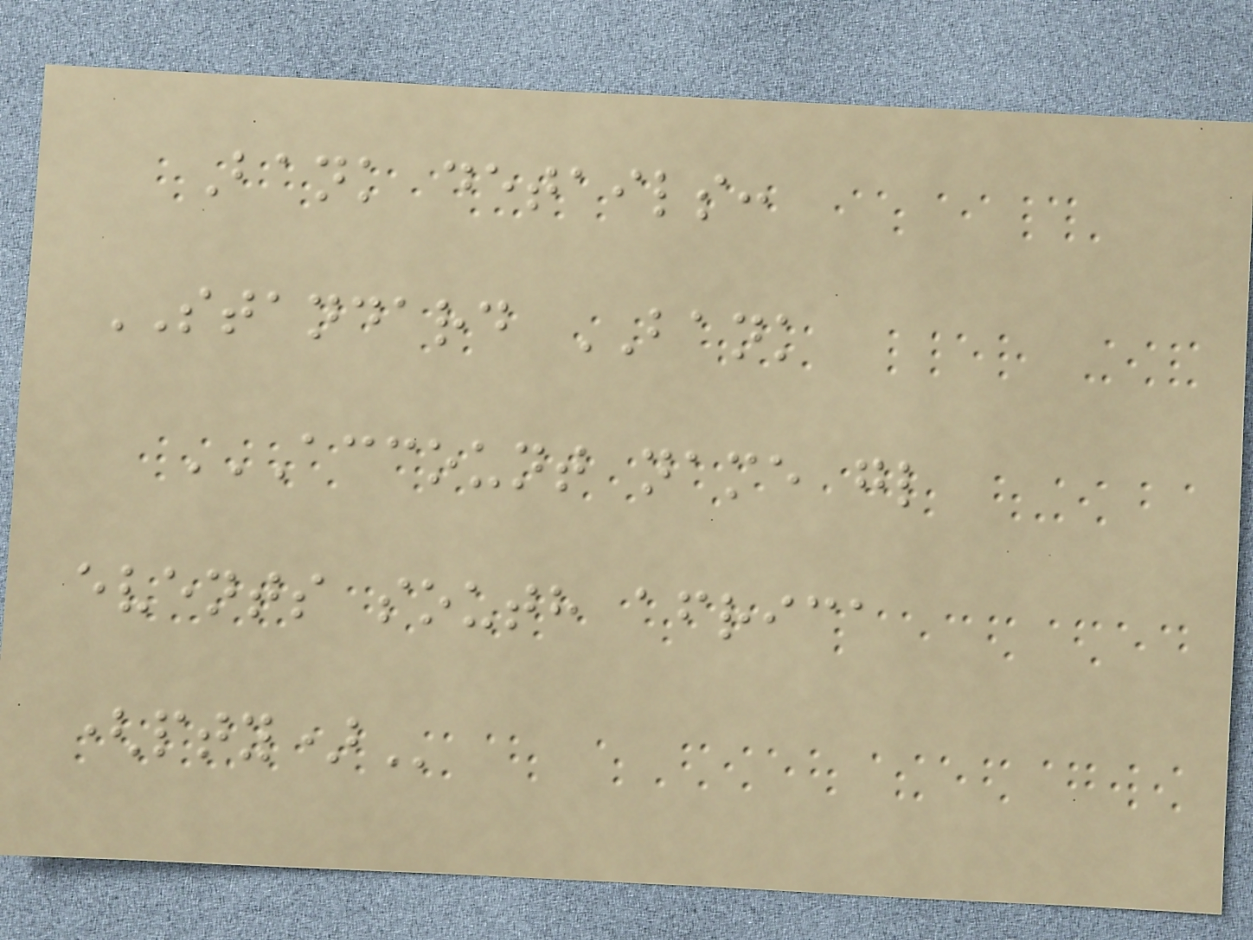Bank details:
STANDARD BANK
ACCOUNT NAME GL
EVENTS SOUTH AFRICA
(PTY)
